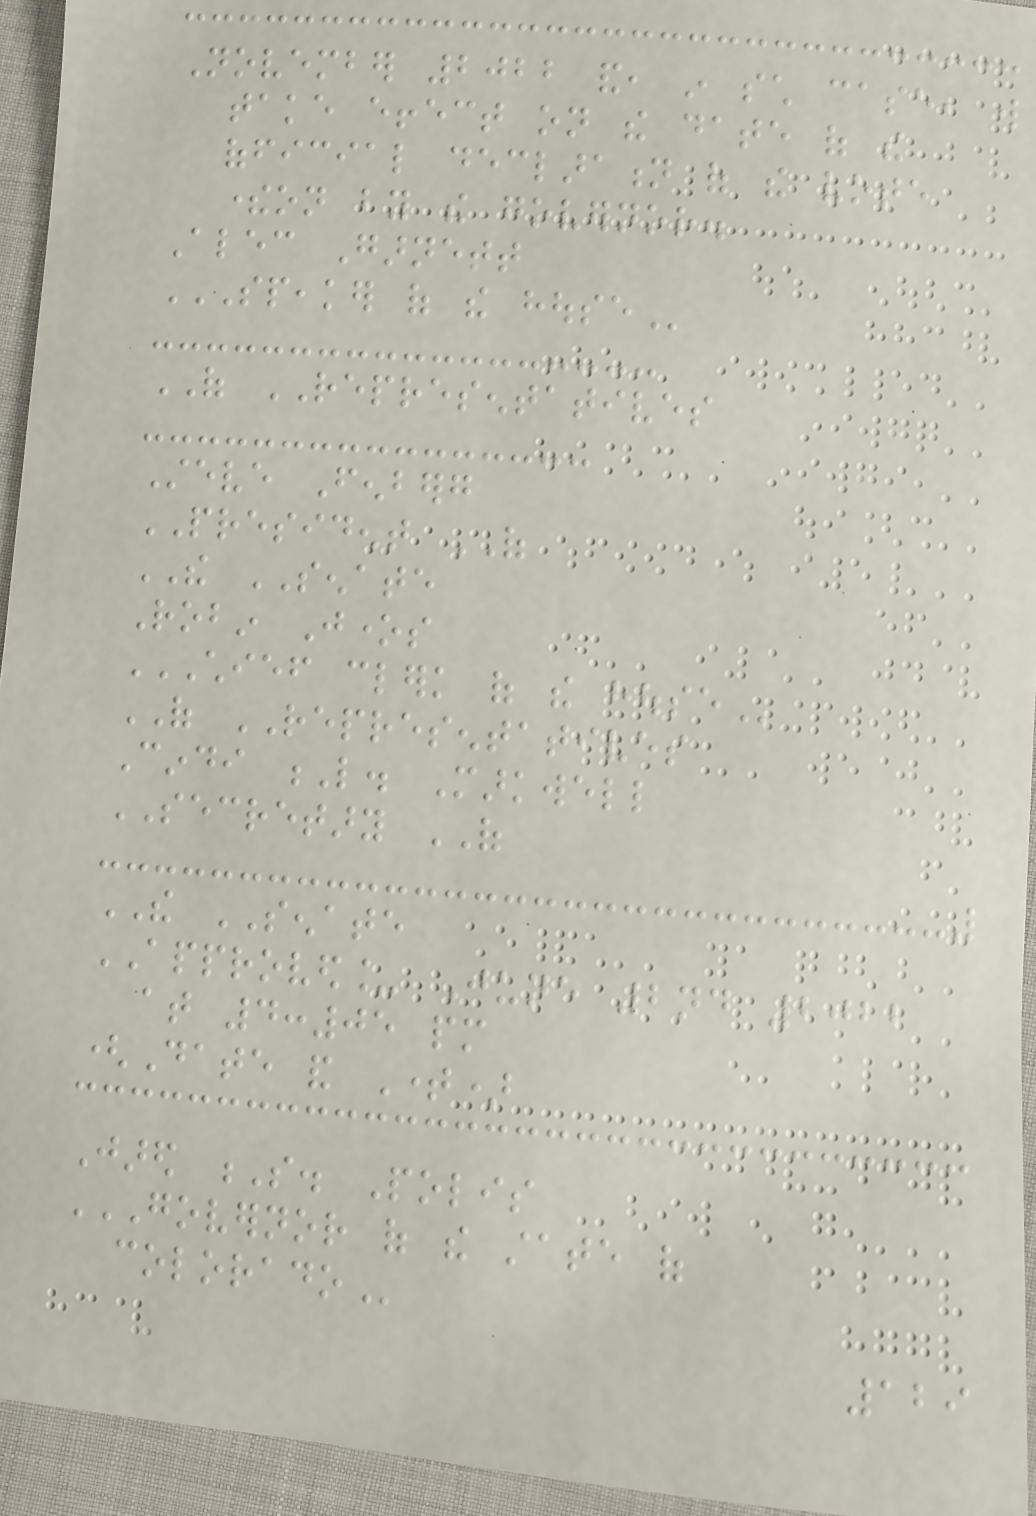November 2022 and, in such case, will
take effect on the date of the
official declaration of the vote
thereon by the governor.
Alec Garnett
SPEAKER OF THE HOUSE
OF REPRESENTATIVES
Steve Fenberg
PRESIDENT OF
THE SENATE
Robin Jones
CHIEF CLERK OF THE HOUSE
OF REPRESENTATIVES
Cindi L. Markwell
SECRETARY OF
THE SENATE
APPROVED_ June 2nd 2022
at 4:05 pm
(Date and Time)
Jared S. Polis
GOVERNOR OF THE STATE OF
COLORADO
129
